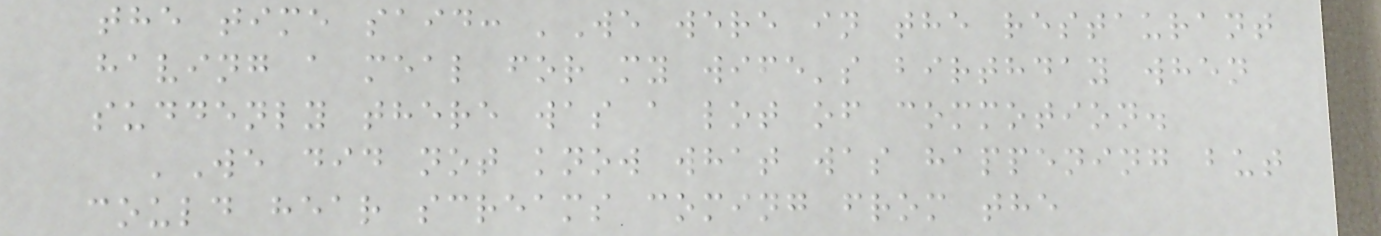the time said: 'We were in the restaurant
having a meal for my wife's birthday when
suddenly there was a lot of commotion.
'We did not know what was happening but
could hear screams coming from the
